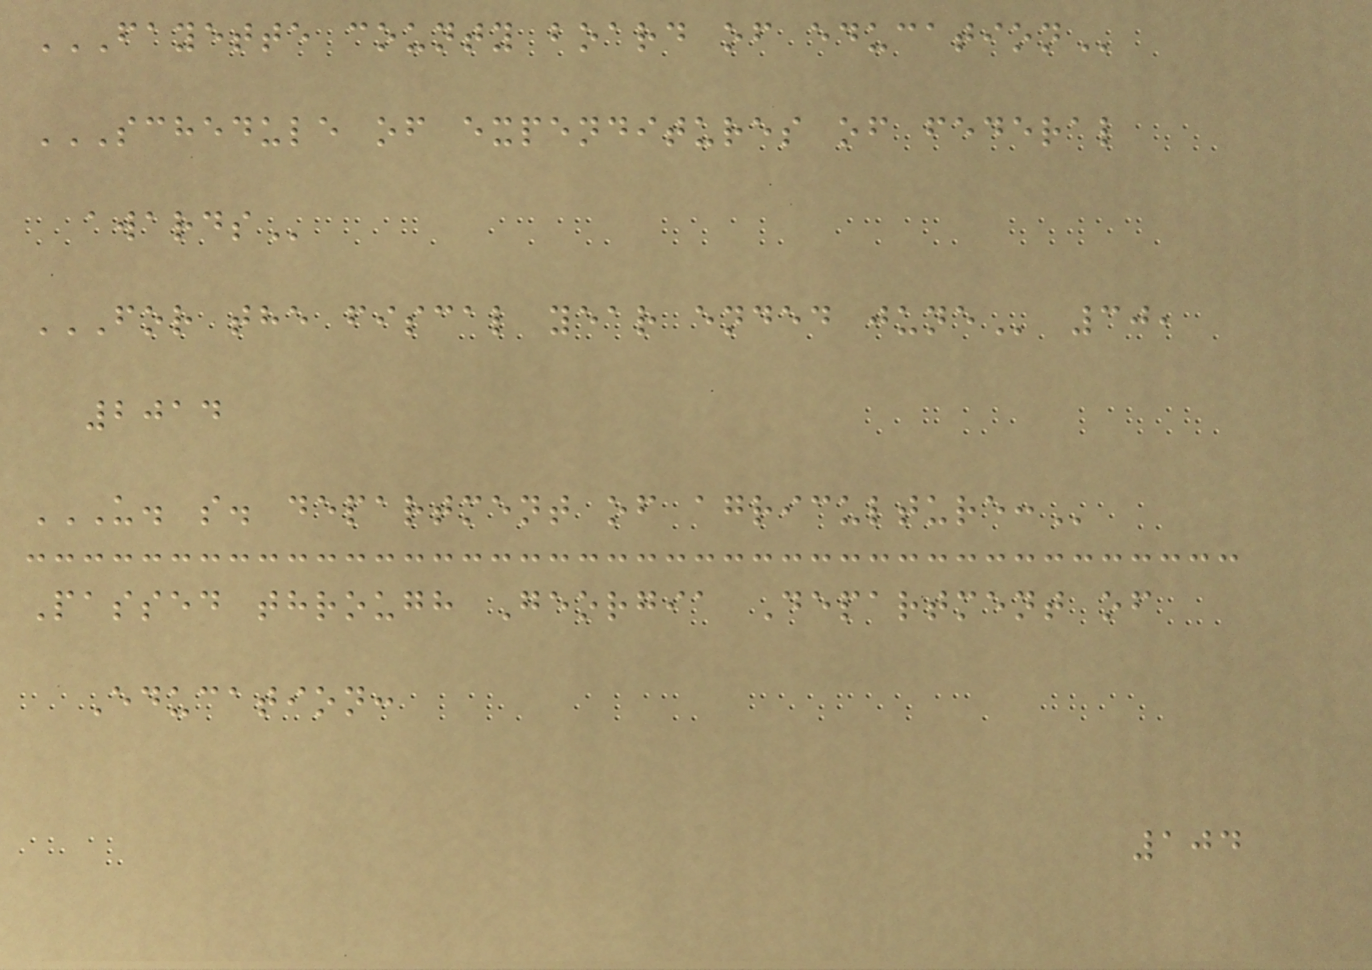FAYETTE COUNTY BOARD OF EDUCATION
SCHEDULE OF EXPENDITURES OF FEDERAL
AWARDS
FOR THE FISCAL YEAR ENDED JUNE 30,
2014
U. S. DEPARTMENT OF AGRICULTURE:
Passed through Georgia Department of
Education:
104
